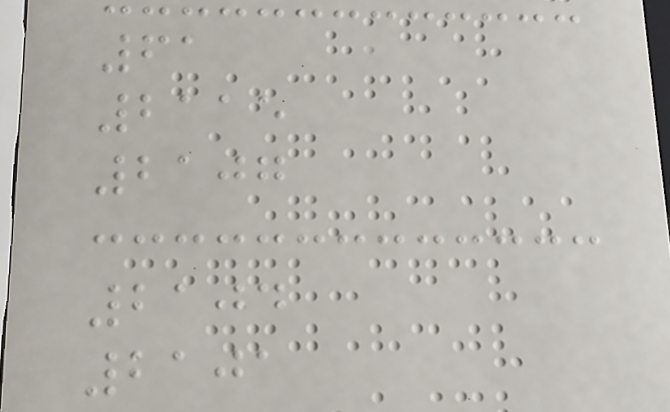61
2115
2107
2104
2101
